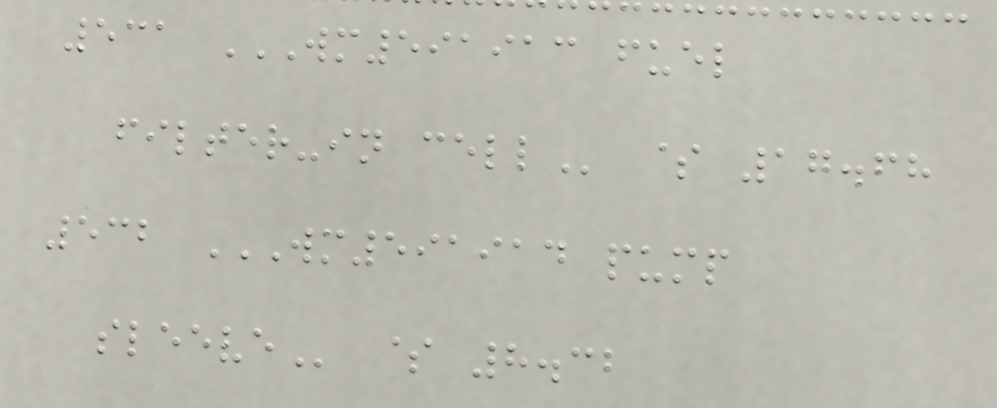531 WM591913 FUEL
FILTER-IN CELL $ 17.68
532 WM591914 PUMP
SLEEVE $ 8.32
